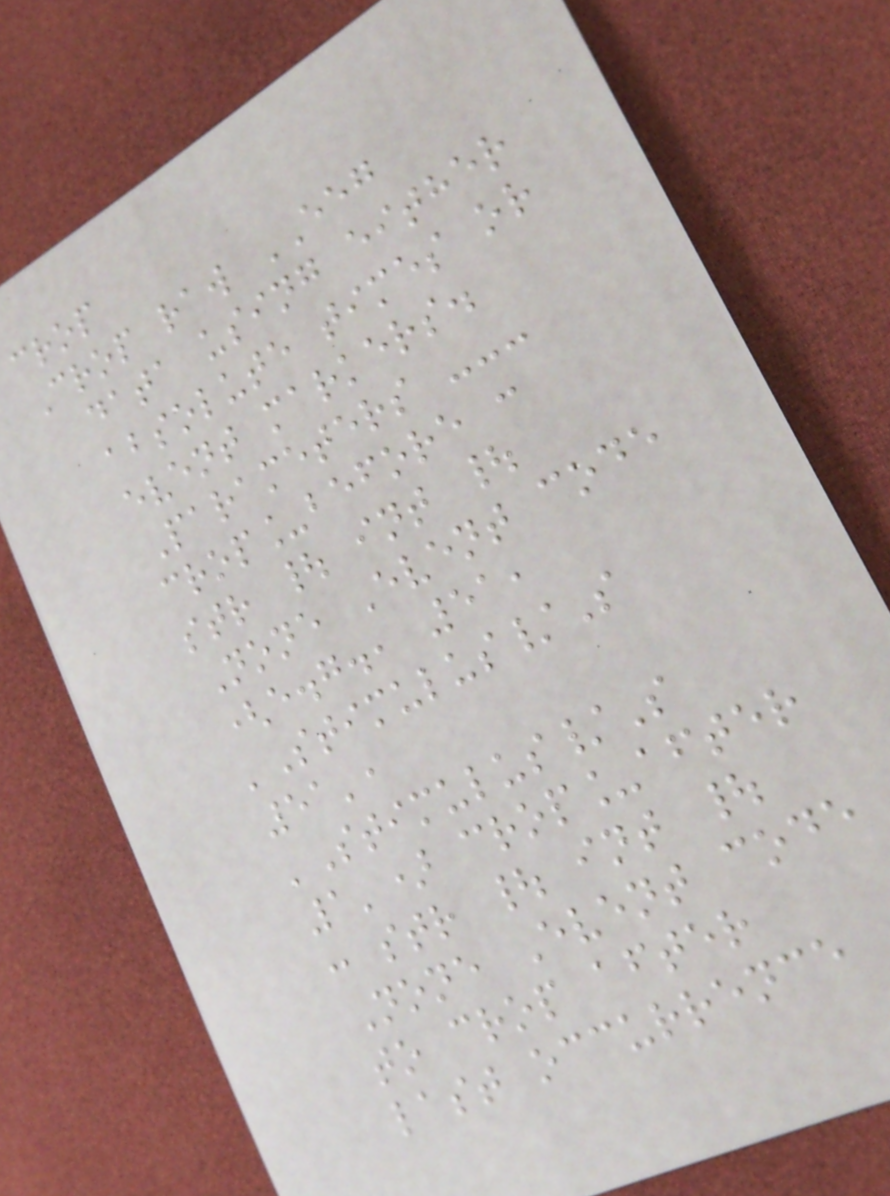crop
Crop raw EEG
data using either
absolute times or
event markers.
Parameters ---
crop_before :
str | int |
None Event code
(e.g., 51,
'Stimulus/S
51',
'Stimulus/S
1') crop_after
: str | int |
None Event code
to crop after
last occurrence
